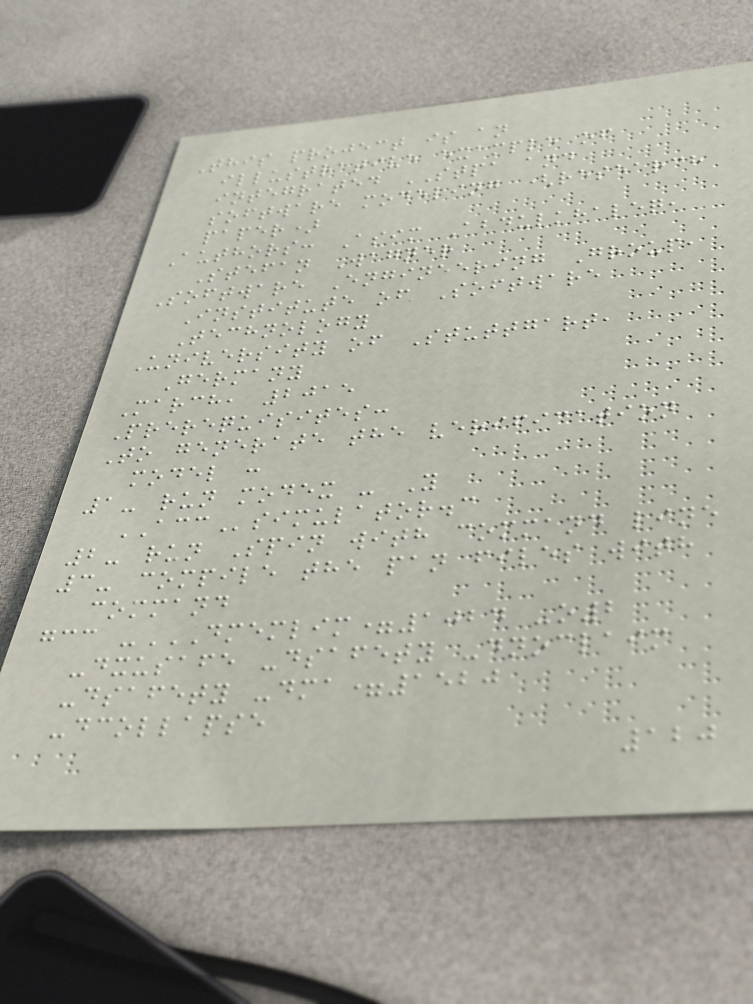This project is an
illustrative example of
integrated STPA and
software modeling (research
paper)
Authors: Asim Abdulkhaleq,
Stefan Wagner
Software Engineering Group,
Institute of Software
Technology
University of Stuttgart,
Germany
March, 2015
Prerequisites:
To generate the verification
model :
1- run modex - Y
ACCsimulator.c
2- run Spin with command line
3- compile the pan files with
command
gcc -DMEMLIM=1024 -O2
-DXUSAFE -DSAFETY -DNOCLAIM
-DSAFETY -DMA=1520
-DCOLLAPSE
120
